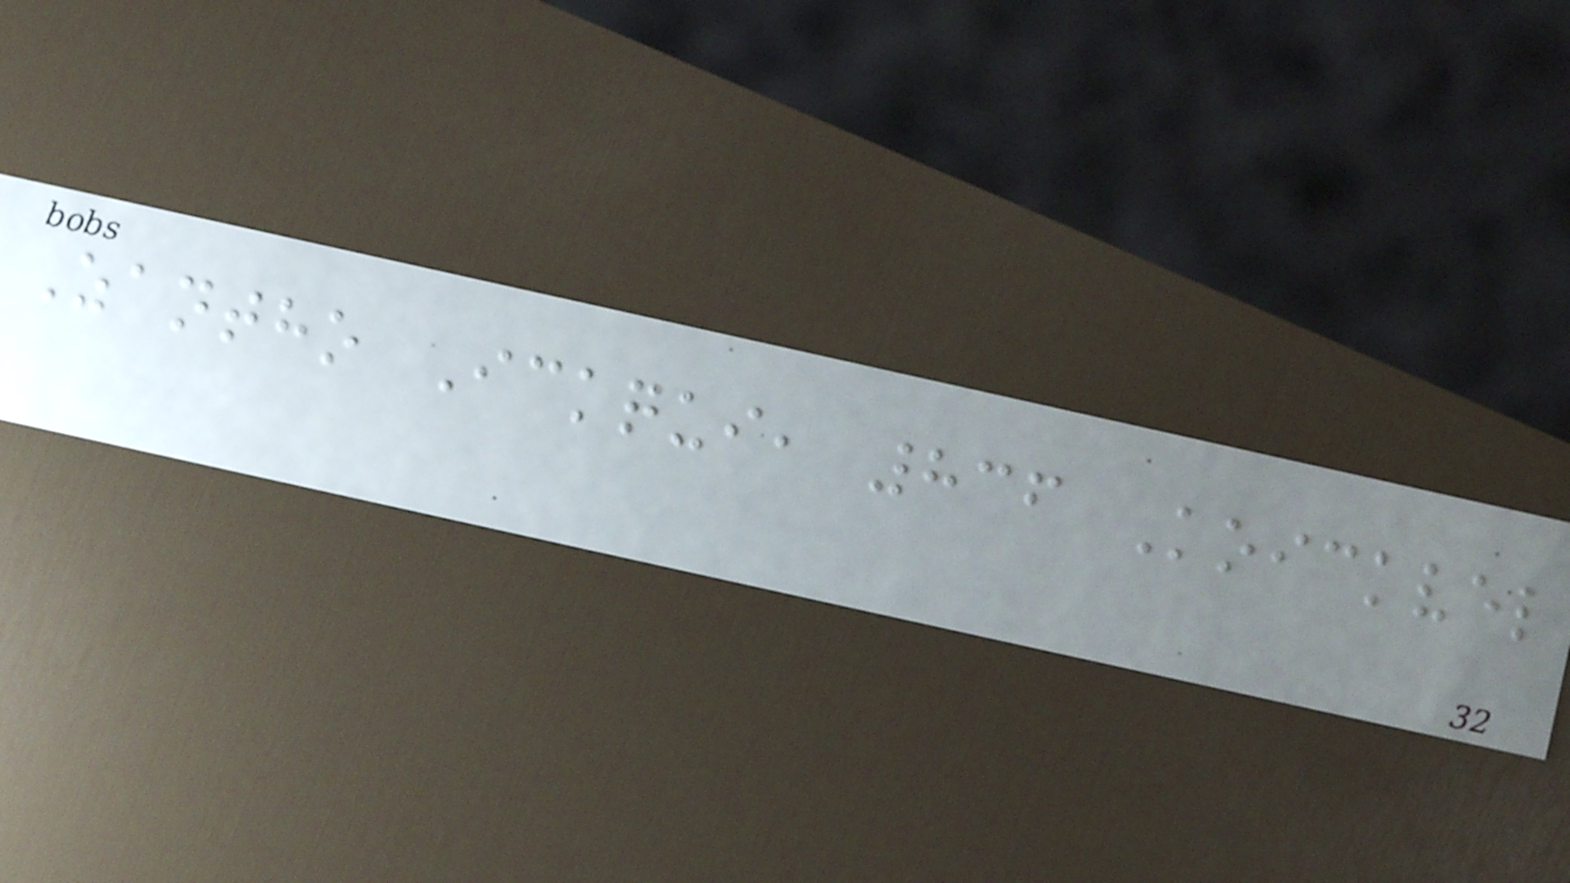Zantho Ickqui, 836 Koickvel
